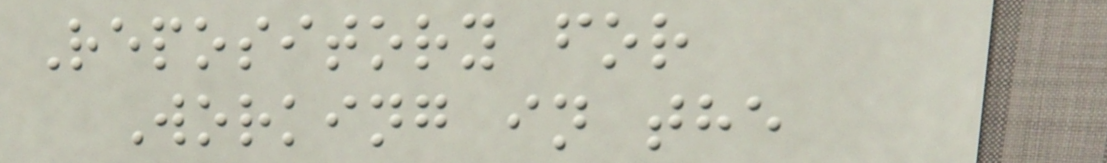Repository for
Working in the
